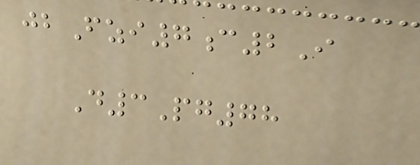jbFzi7c2I
D3Pg78
